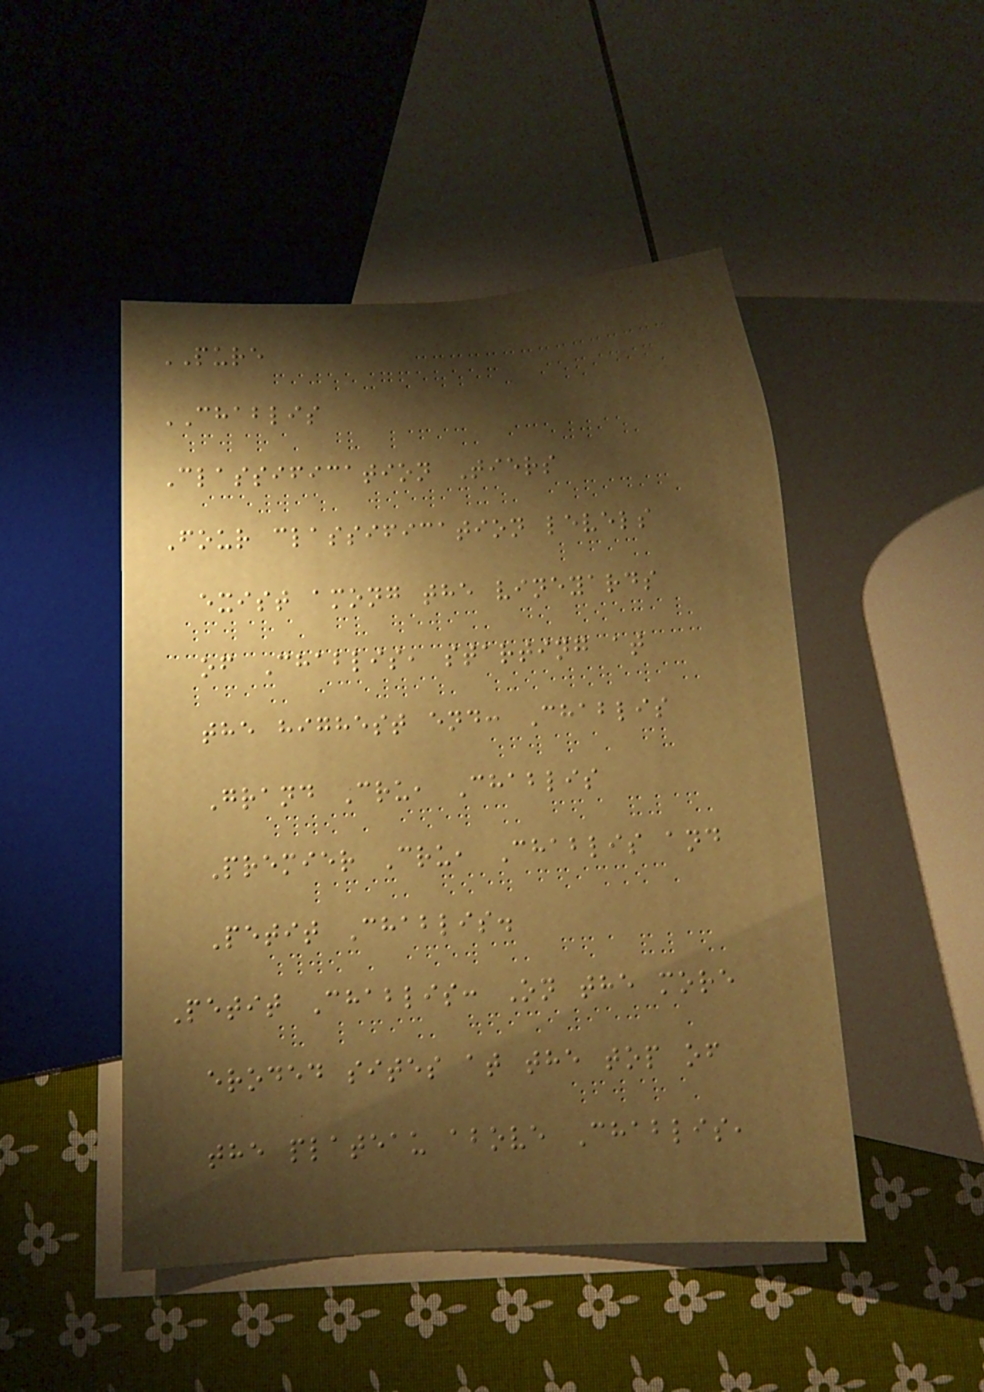PURE
CHABLIS
Classification Tiers
Four classification levels
exist among the vineyards
of Chablis, starting at
the highest end: Chablis
Grand Cru, Chablis
Premier Cru, Chablis and
Petit Chablis.
Petit Chablis: On the more
eroded sites at the top of
the plateau above Chablis,
